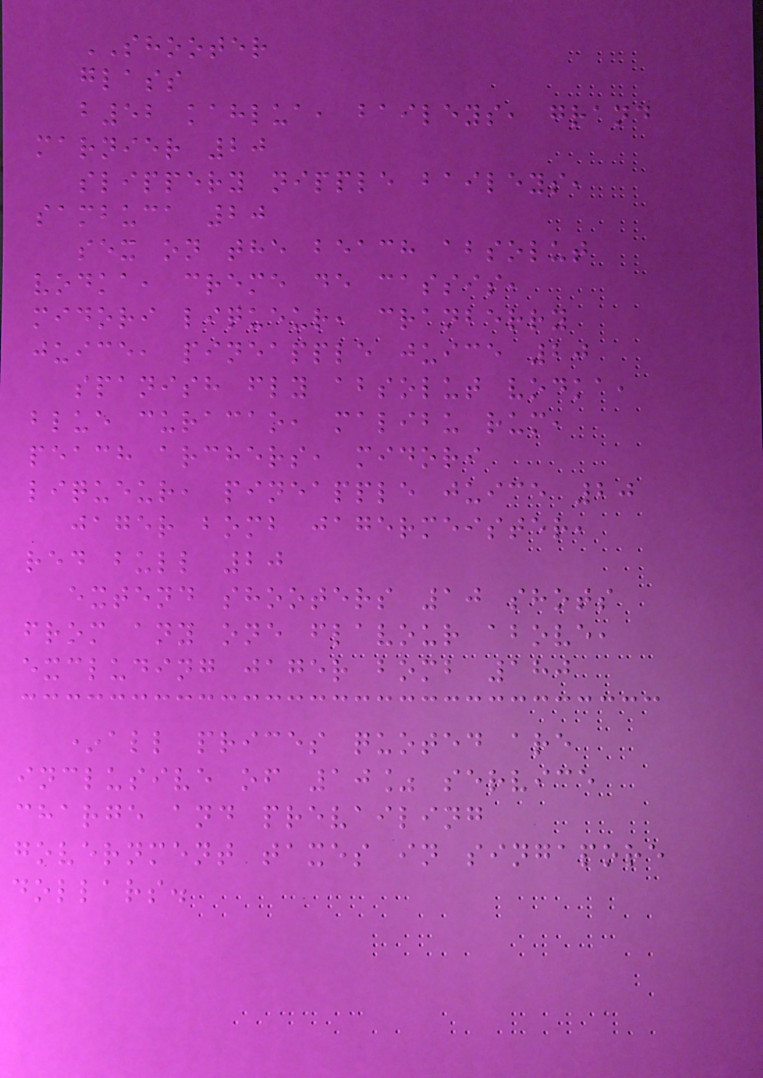SHOOTER
glass
b52 kahlua, baileys, grand
marnier 20
slippery nipple baileys,
sambuca 20
sex on the beach absolut
vodka, creme de cassis,
midori liqueur, cranberry
juice, pineapple juice 20
spanish fly absolut vodka,
blue curacao, malibu rum,
peach archers, midori
liqueur, pineapple juice 20
jager bomb jagermeister,
red bull 20
extend shooters 10 shots
from any one flavour above,
excluding jager bomb 180
*all prices quoted are
inclusive of 10% service
charge and prevailing
government taxes in singapore
dollars.
